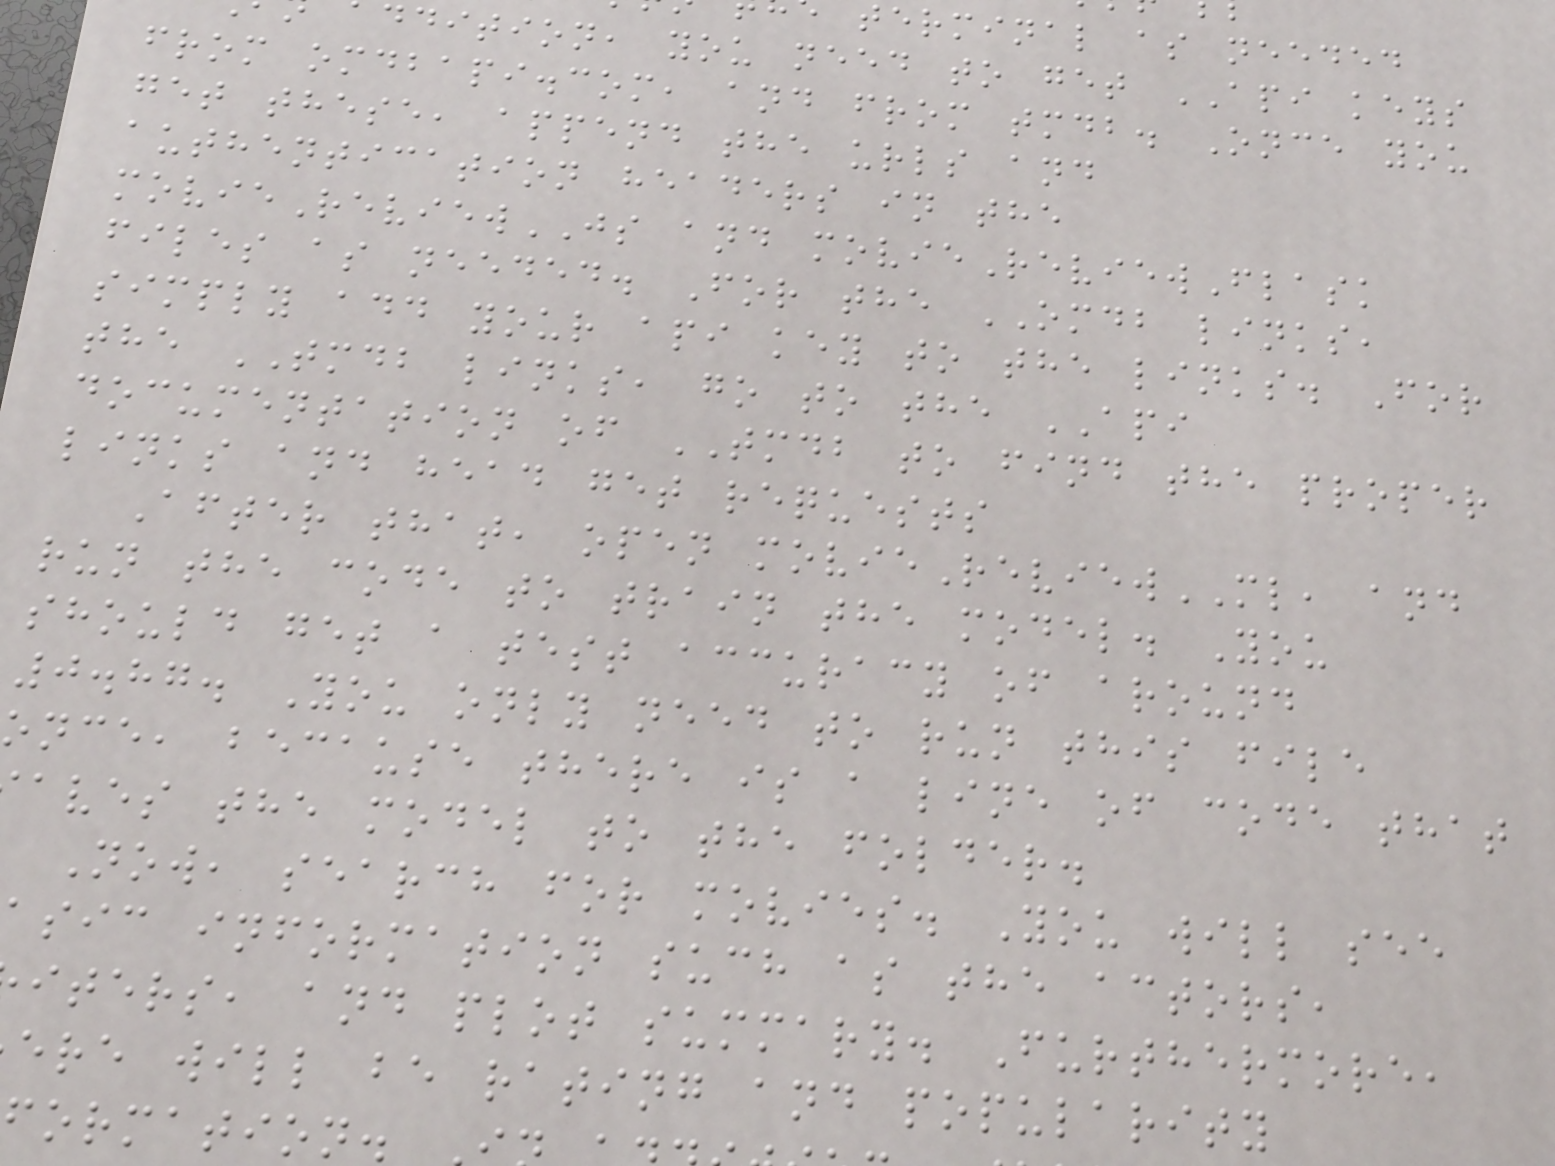terminal as needed
ddition, you need to get API keys
from omdbapi.com, and from tmdb. Once you
get these, append the urls and
authentication headers in the
movieReviewJS and movieReviewFlask
files as needed. For the OMDB links,
simply add your api key to the links. For
the TMDB links, go to the API
documentation of TMDB to find the proper
links and head get requests
After that, open movieReviewML, and
run the code to train the model. You
should get a test accuracy of around
0.87. You only need to run this file
once, because there is a line of code that
aves the model to the folder.
Now, search for movies. You will see
asic information such as the actors,
iters, and plot summary. Furthermore,
ere will be rating and popularity
formation.
